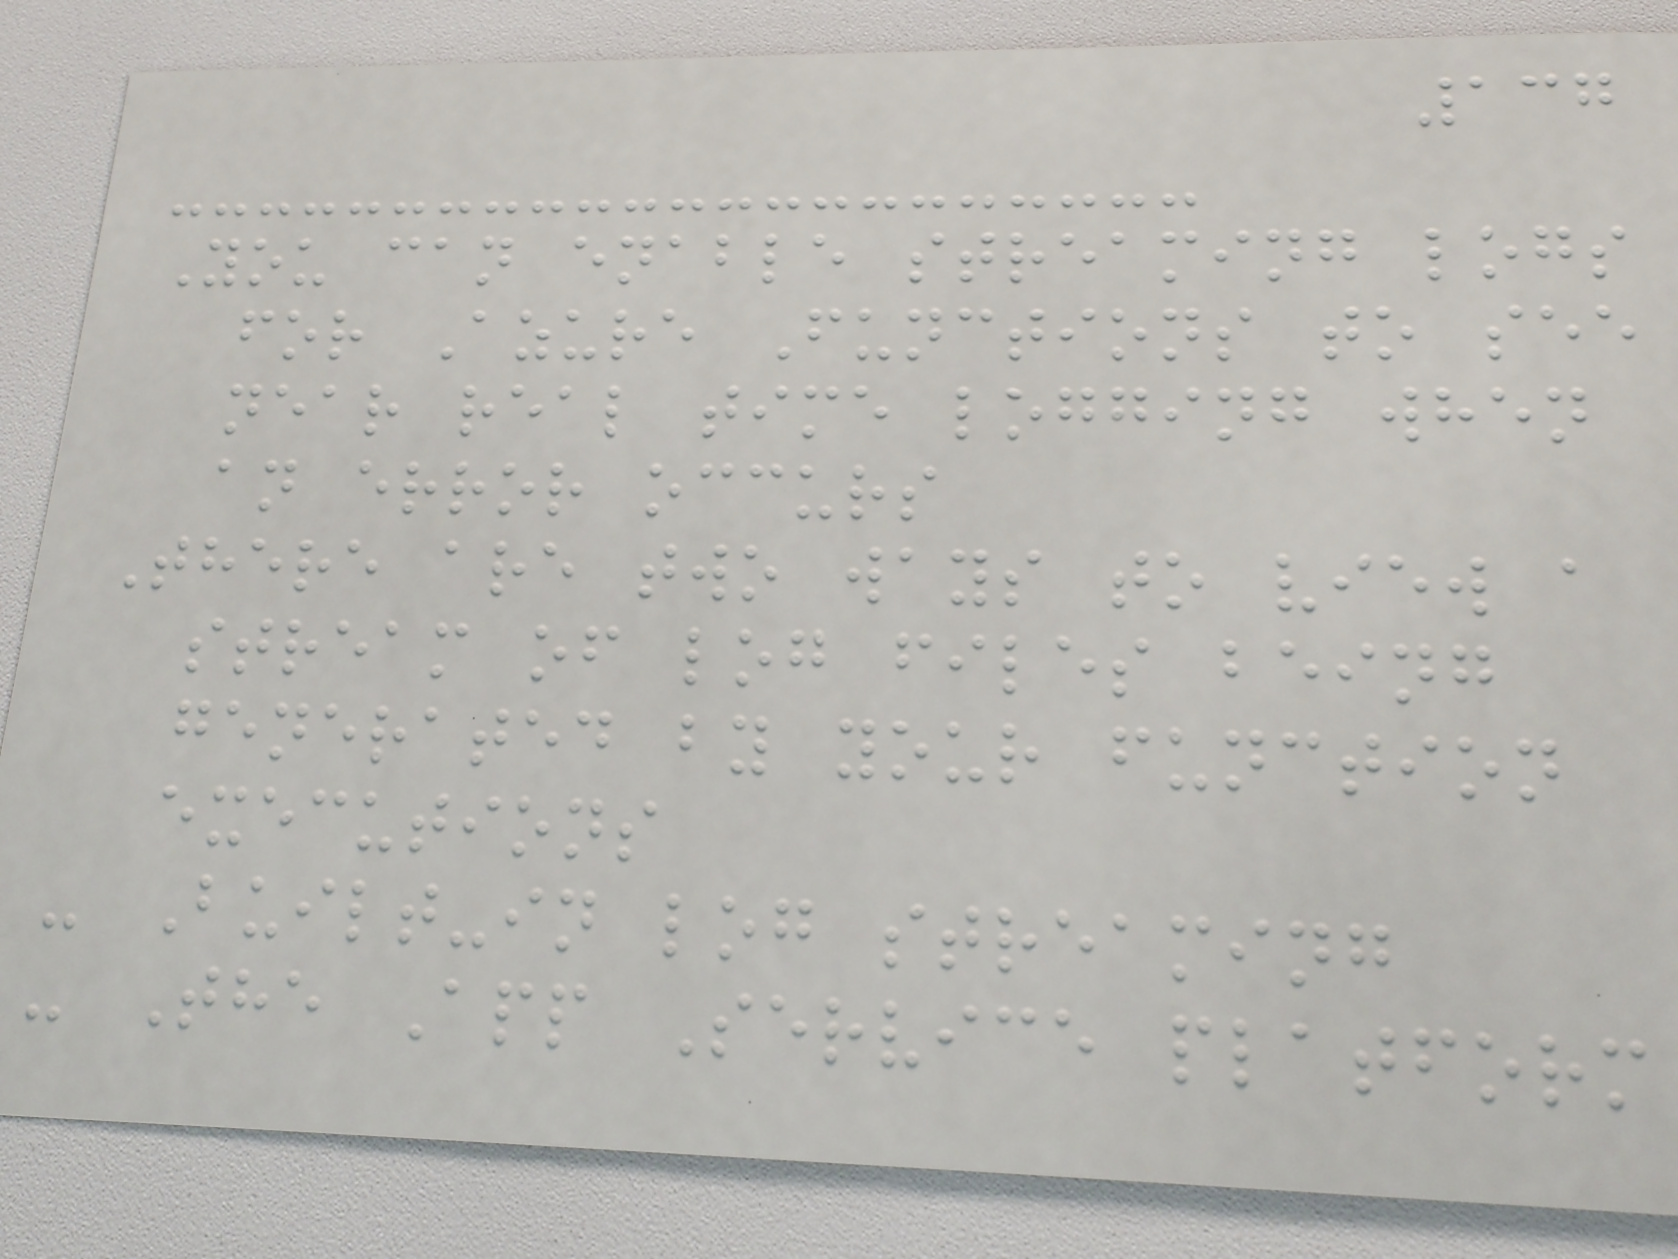137
You can enable streaming logs
for Azure Functions to see
near real time logging when
an error occurs
There are two ways to view a
stream of log files being
generated by your function
executions
- Built-in log streaming
- The App Service platform
